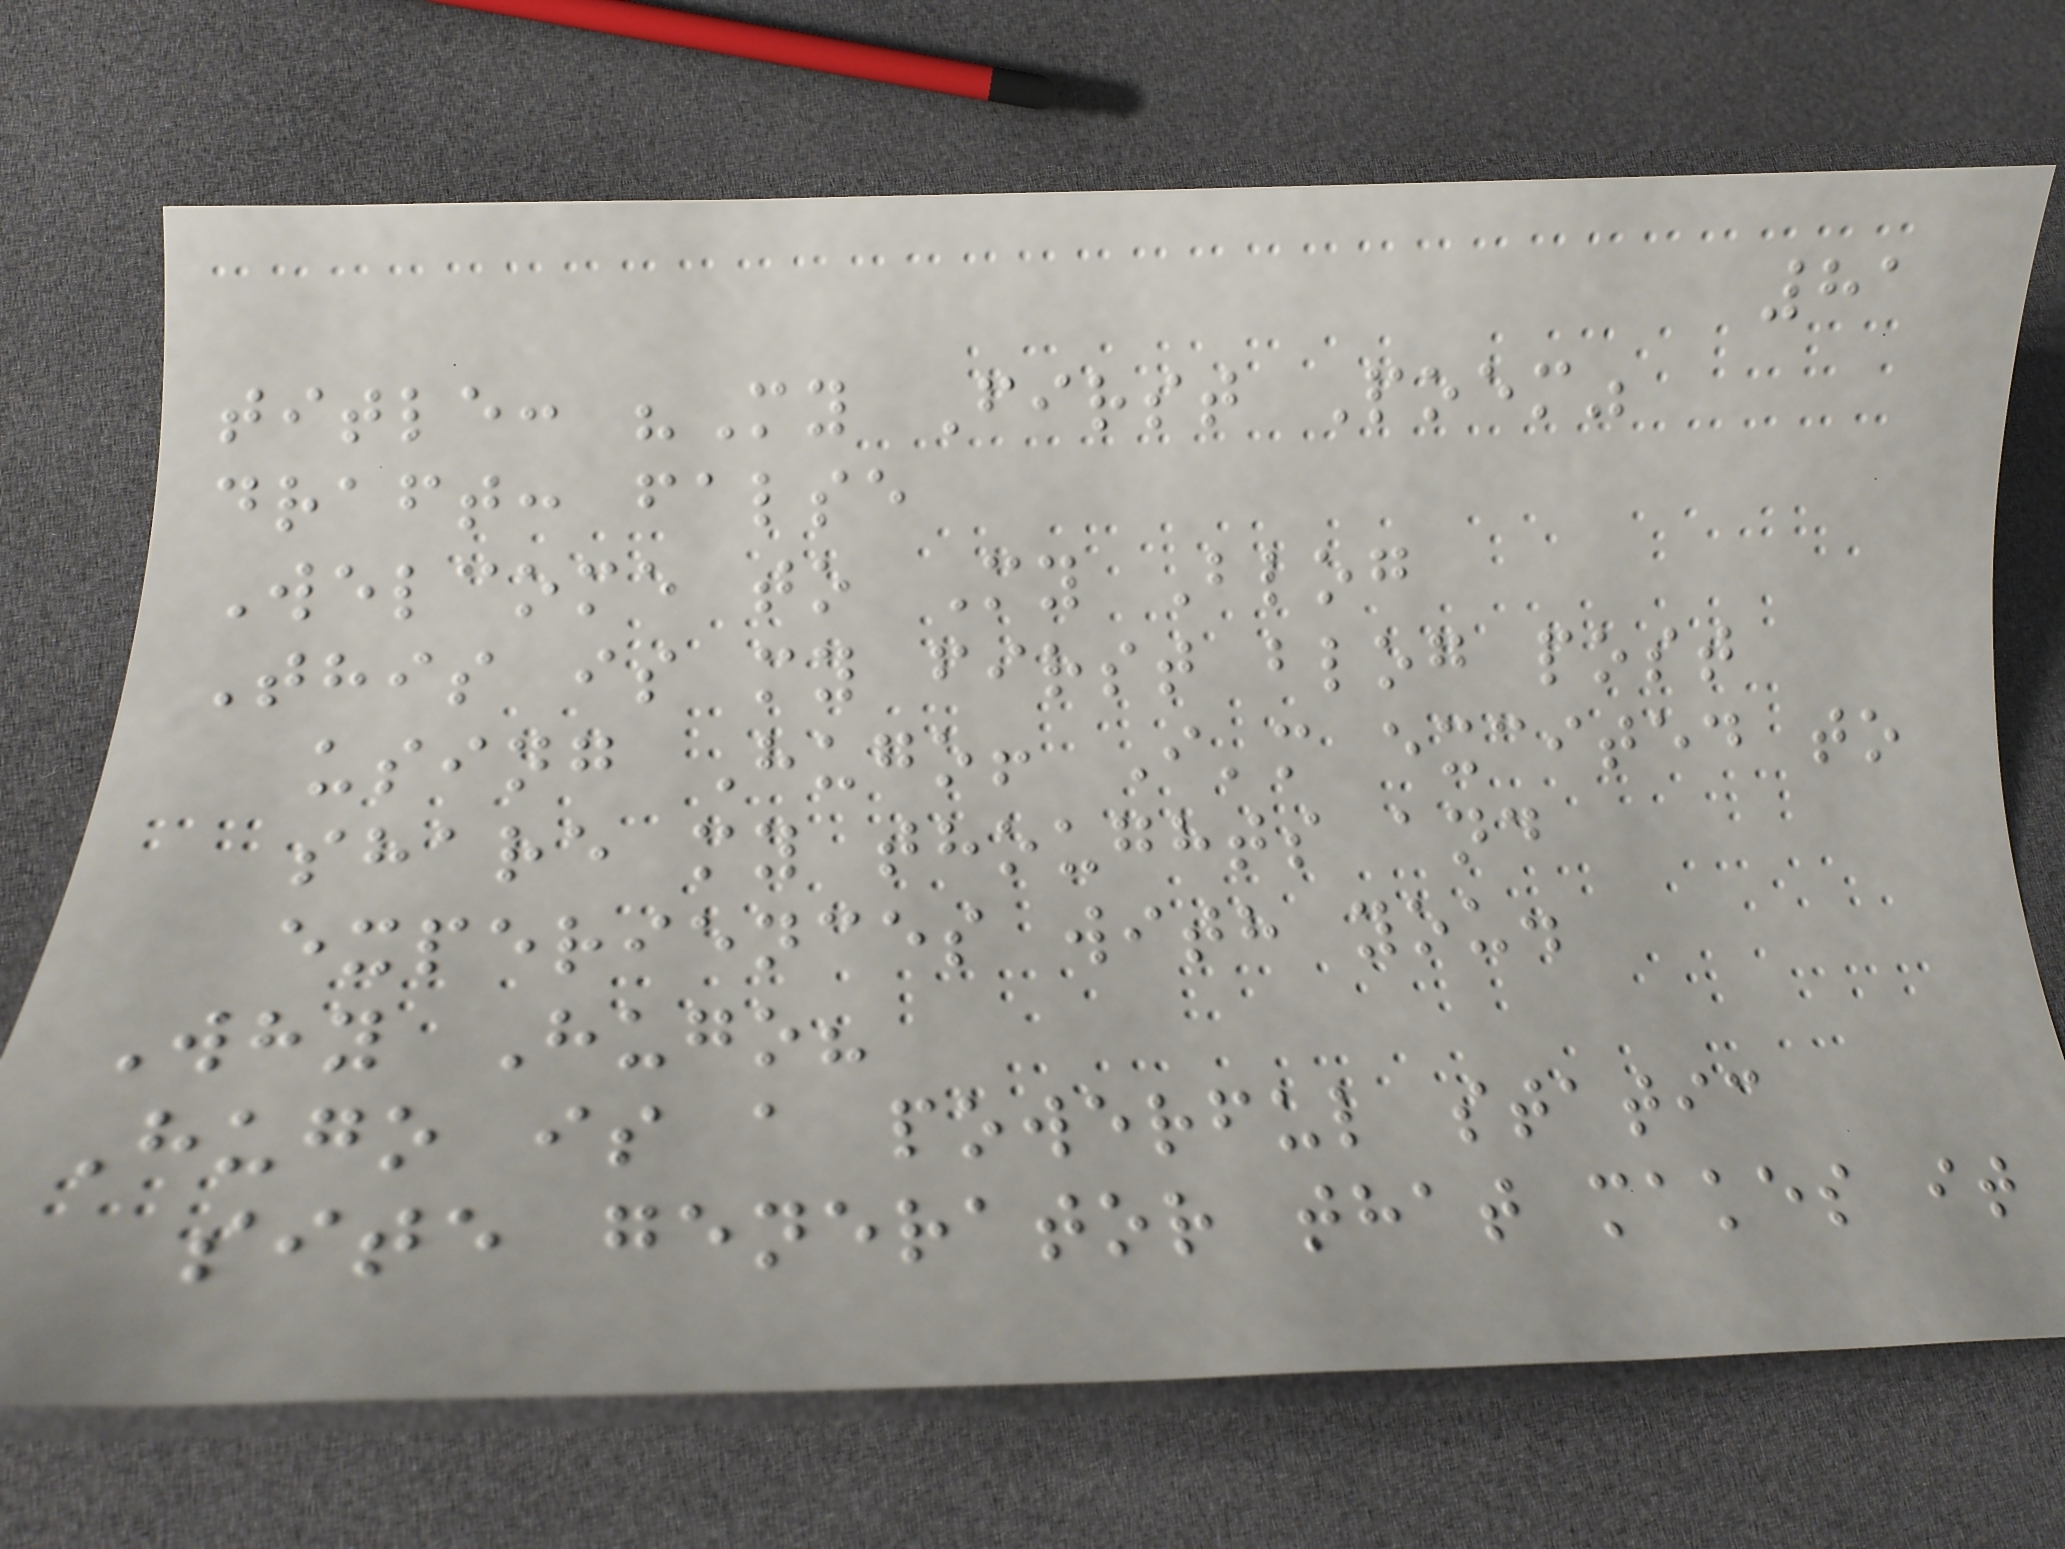81
title: "My First Poem"
draft: false
Welcome to My Blog
This is my first blog post
using Hugo! I'm excited to
share my thoughts and
experiences with you.
Why Hugo?
Hugo is a powerful static
site generator that makes it
